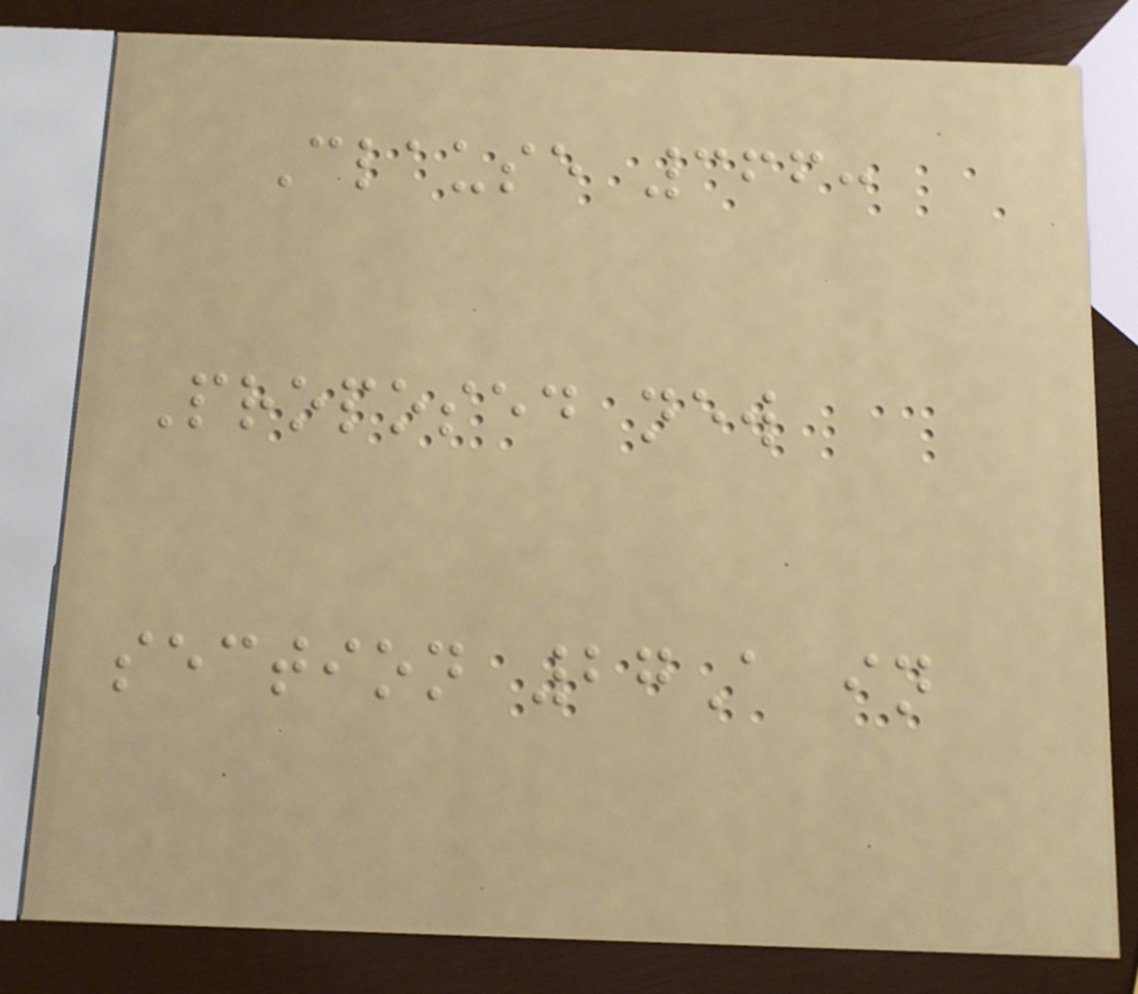Clause 366:
Proposed new
section 27A in
